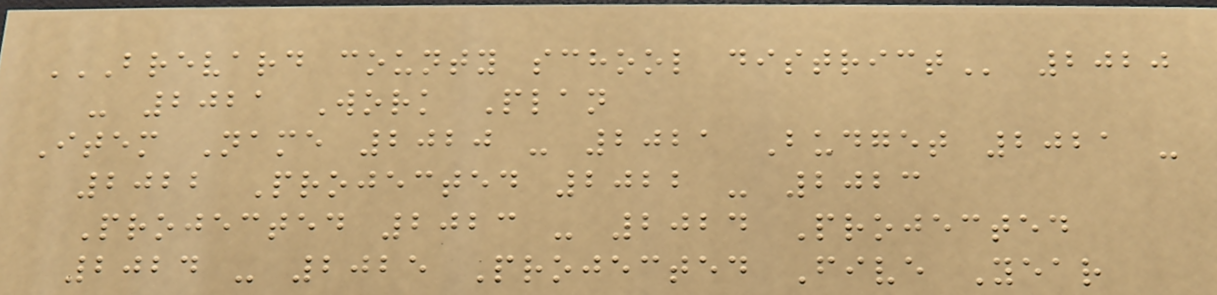BREVARD COUNTY SCHOOL DISTRICT 2020
- 2021 Work Plan
Item Name 2020 - 2021 Budget 2021 -
2022 Projected 2022 - 2023
Projected 2023 - 2024 Projected
2024 - 2025 Projected Five Year
